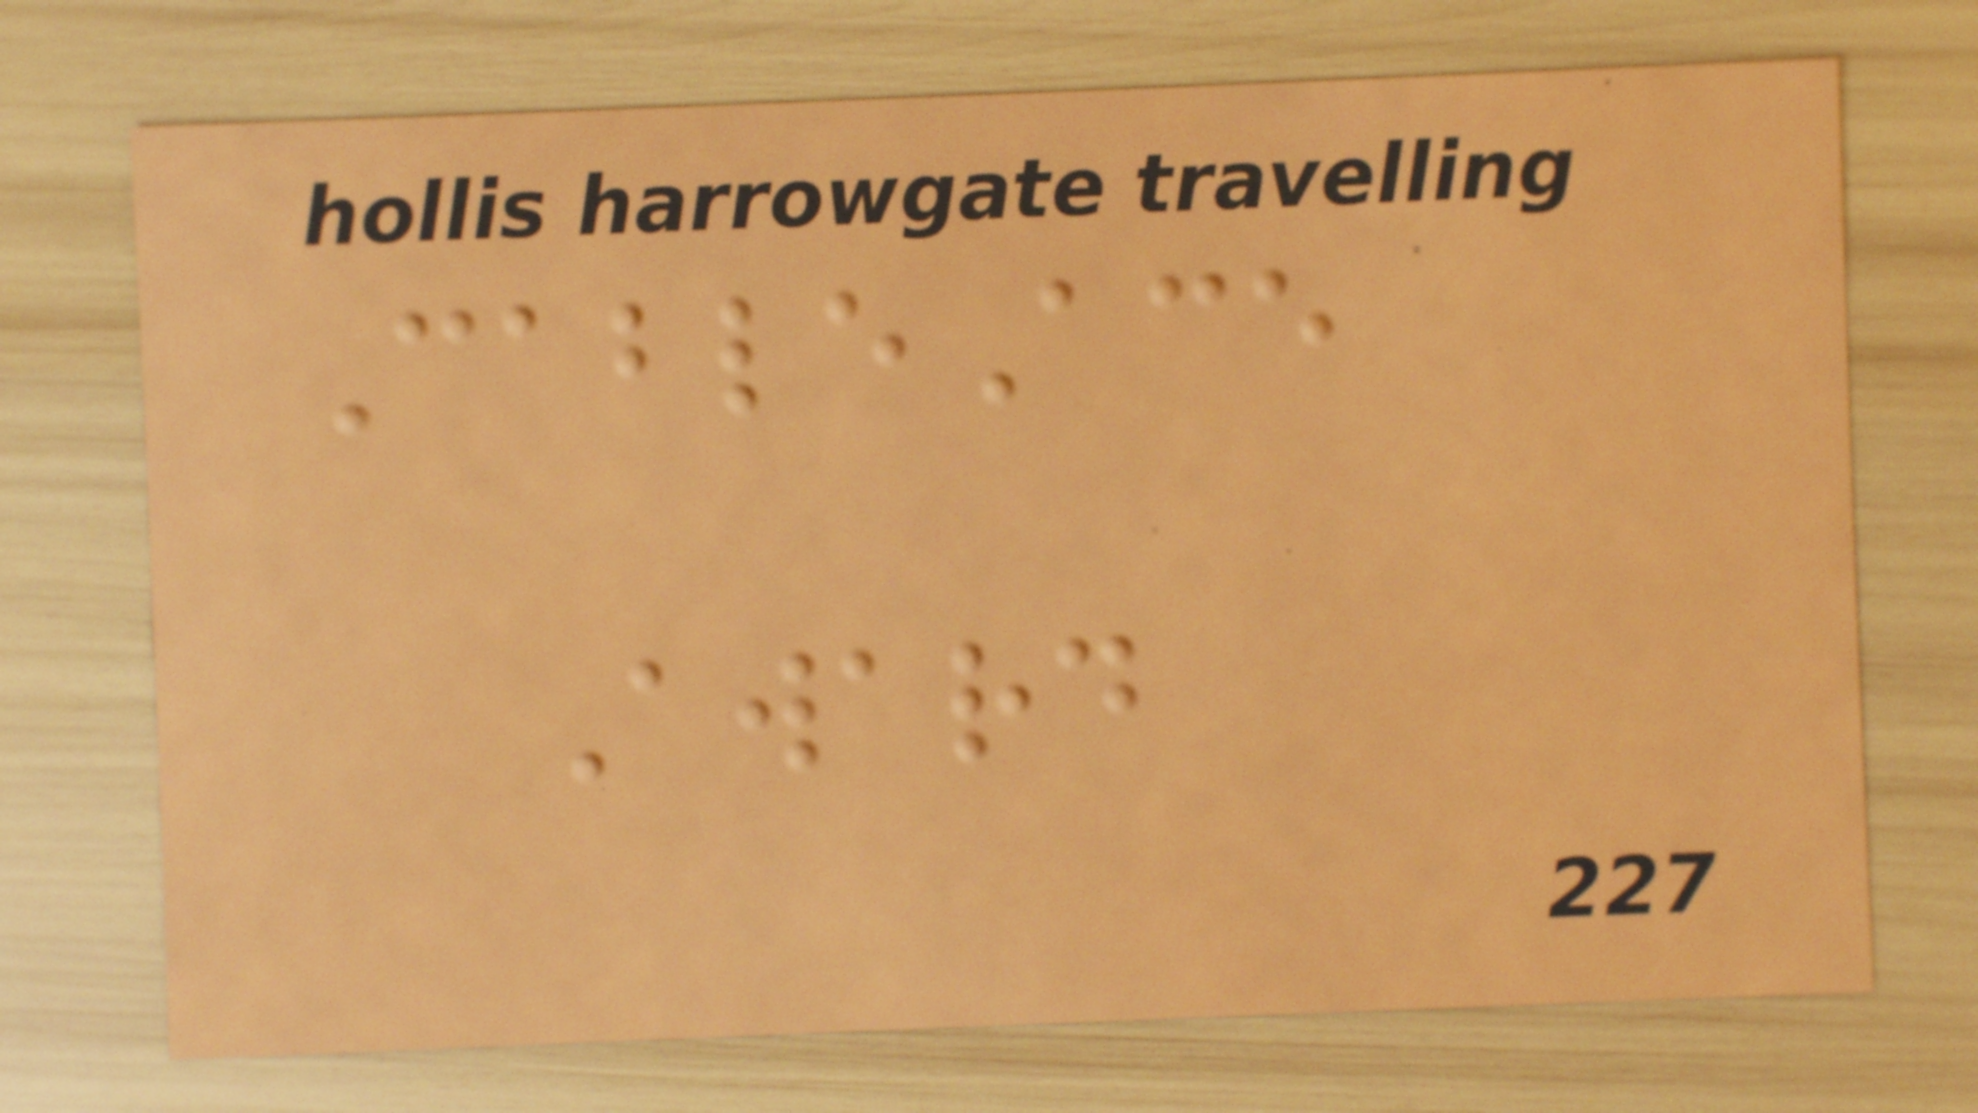CableAce
Award
